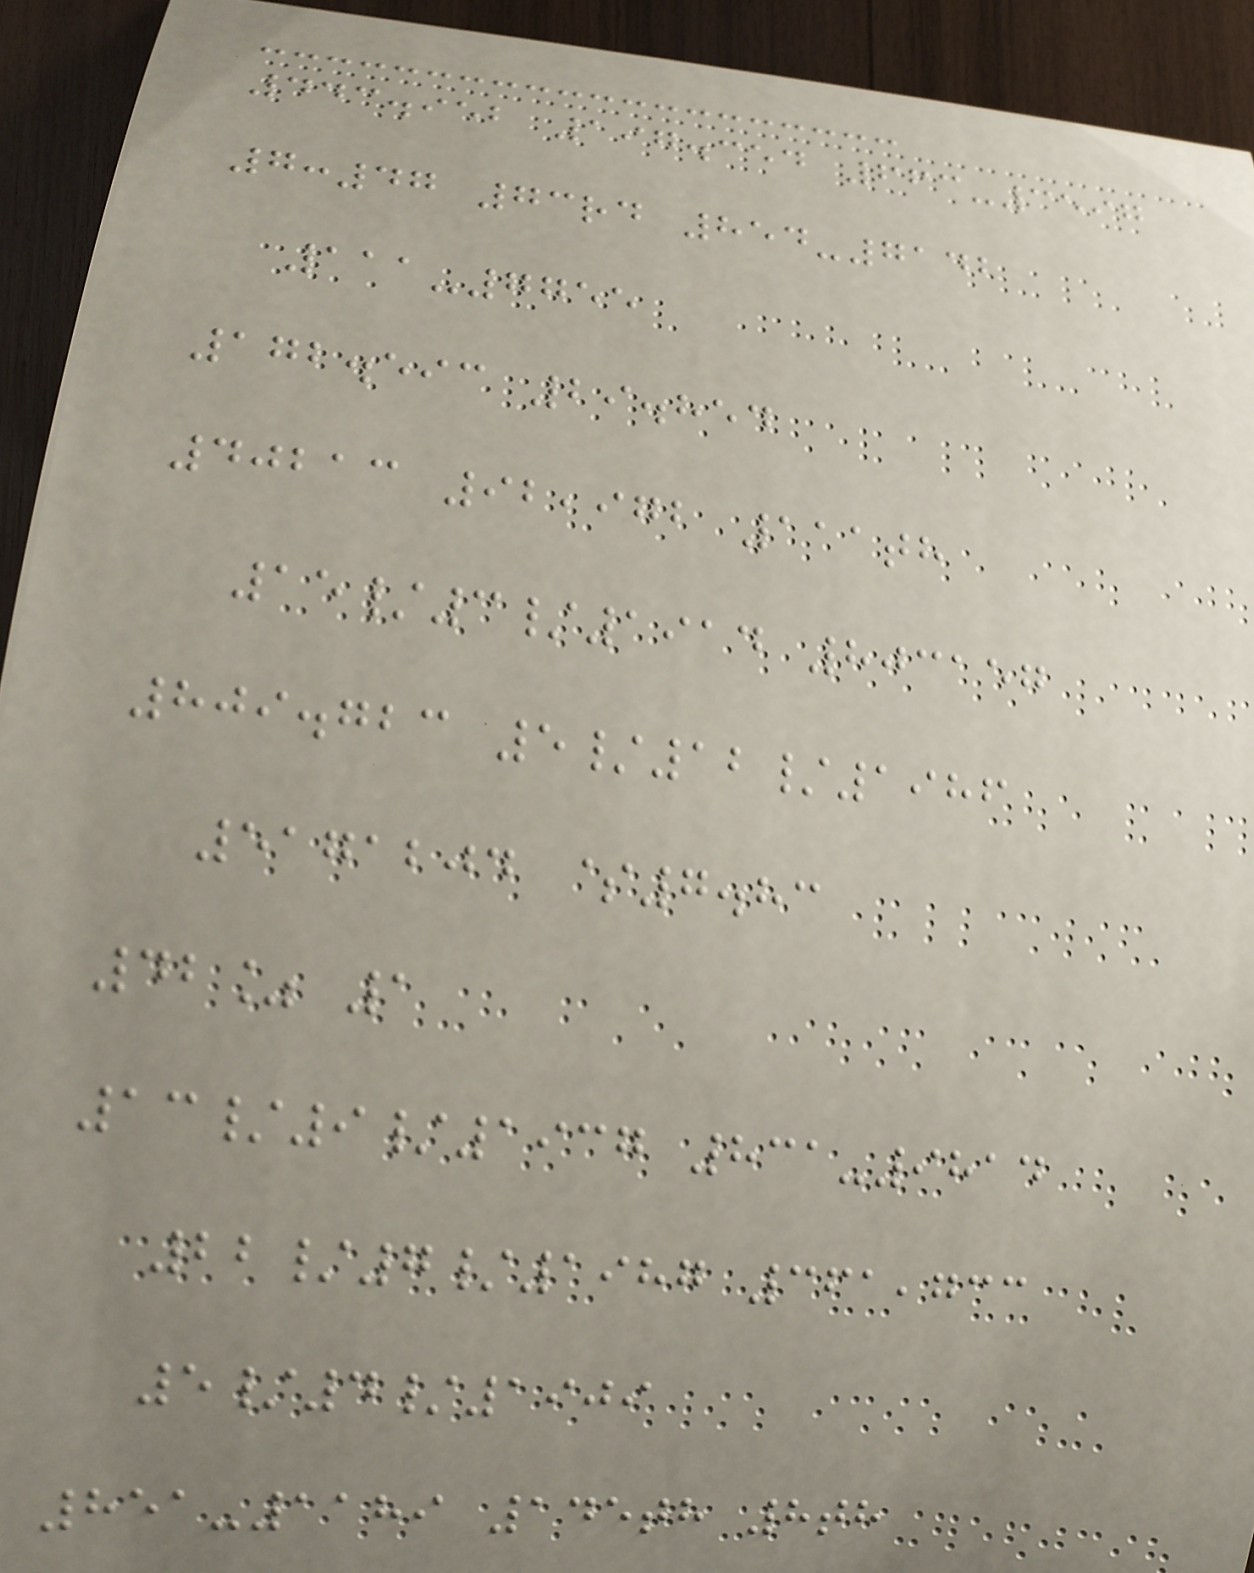443.952 197.354 663-3597
7:47 73rd 854-7142
111-7755
172.593 29.854
40213 92,972 111th
15/3/1914 803157
809.723 5/12/1986
5171204 $7.83
42% 1
13/9/1937 831-9814
22/7/1987 361,733
5/4/1909
851-1189 145th 8th
